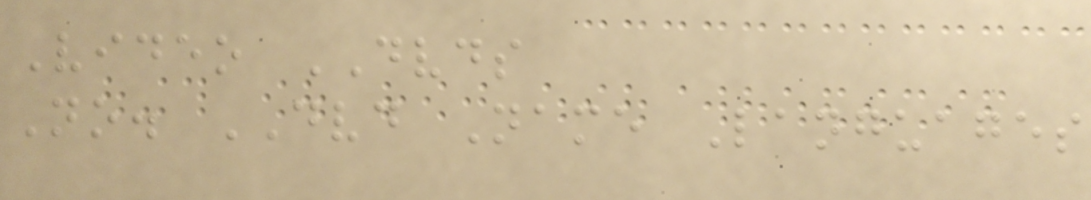Video DVDS
No. DVD Name Languages
